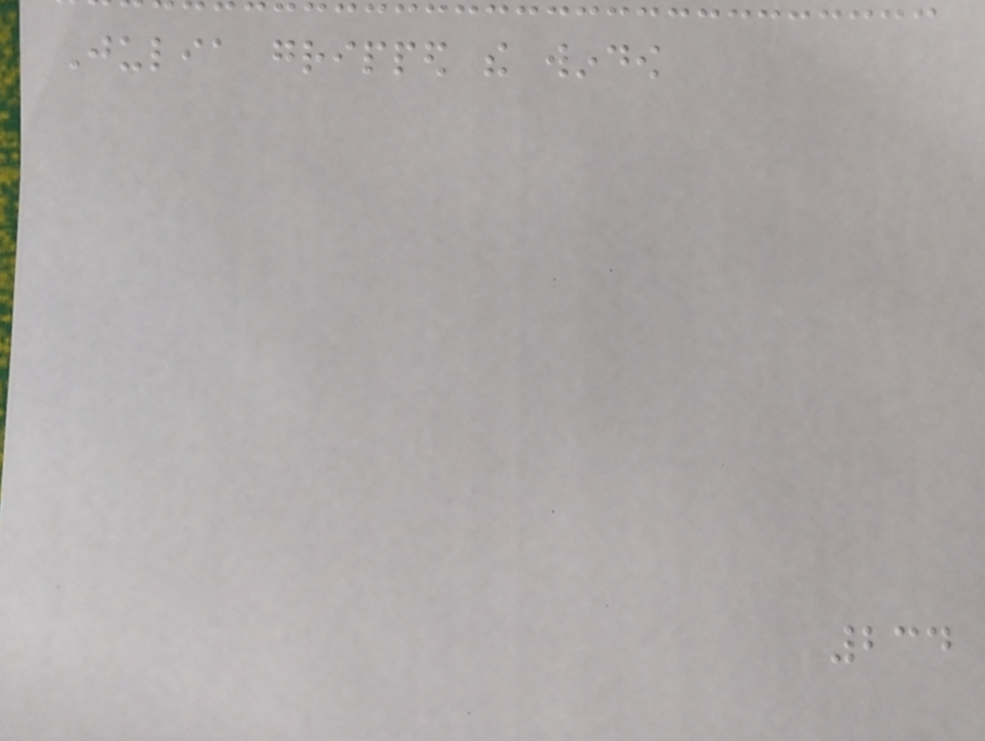Julia gripped the window
234
